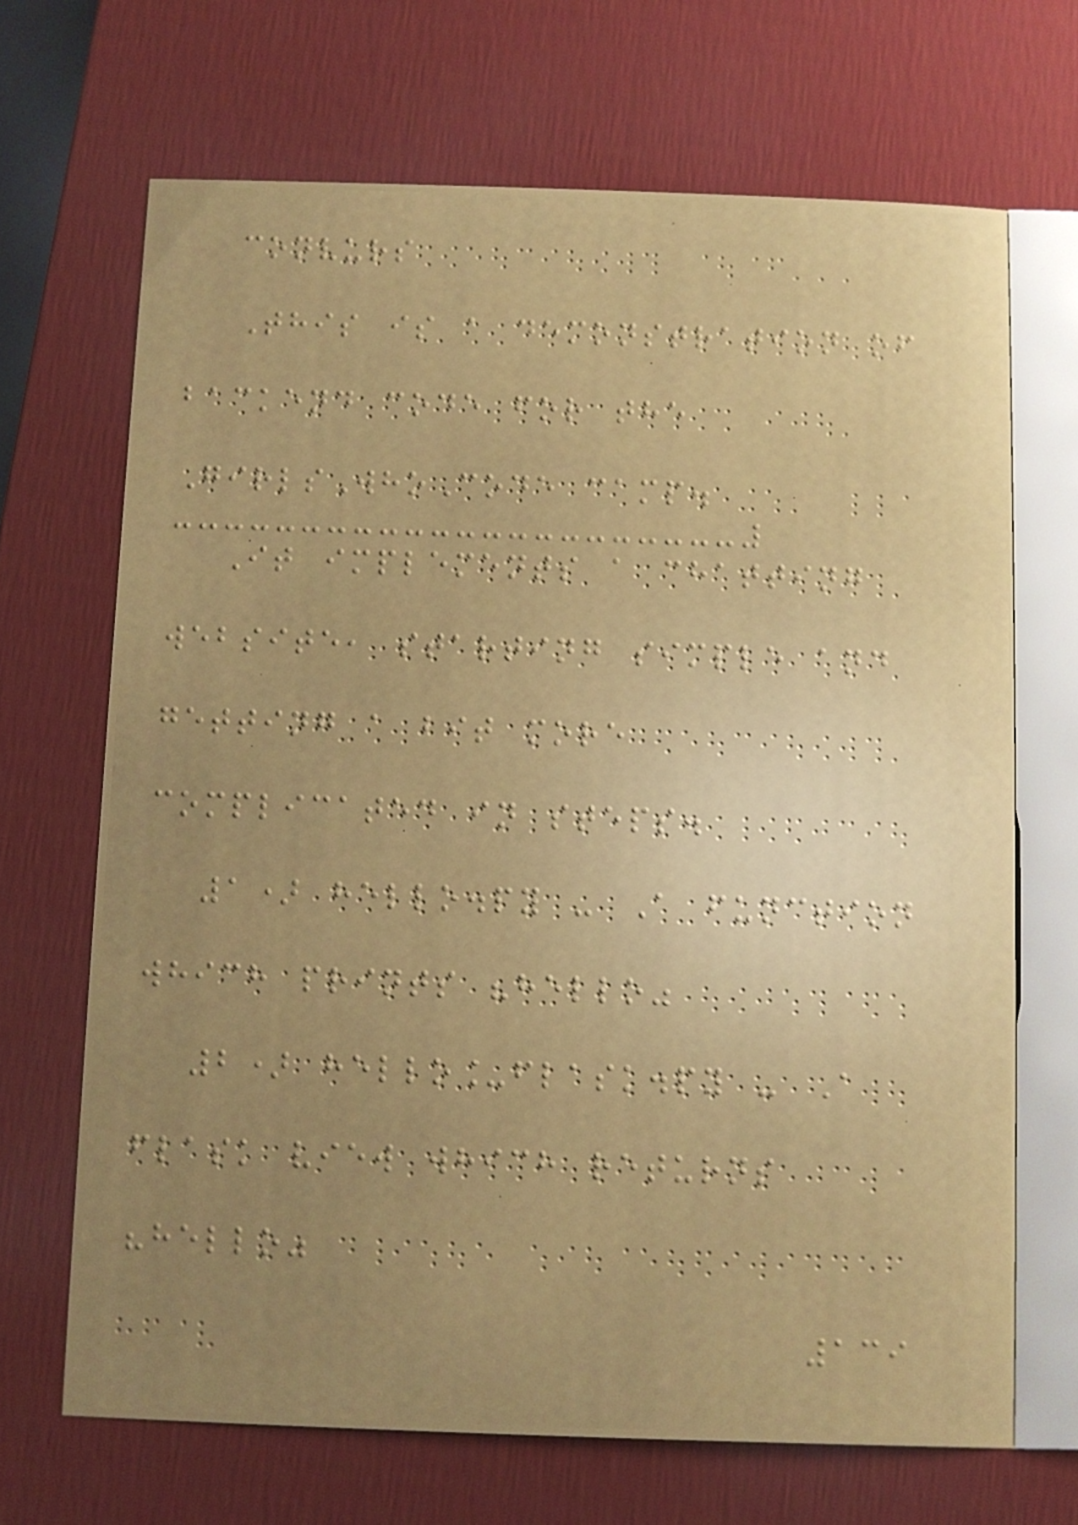convurs
This is a demonstration of
backend code for the
GirlsWhoCode camp.
It implements a chatting
website, starting simple and
getting a bit more
complicated in steps.
1) hello.py - A function
which prints "hello"
2) hello_flask.py - A
flask view which returns
"hello"
139
